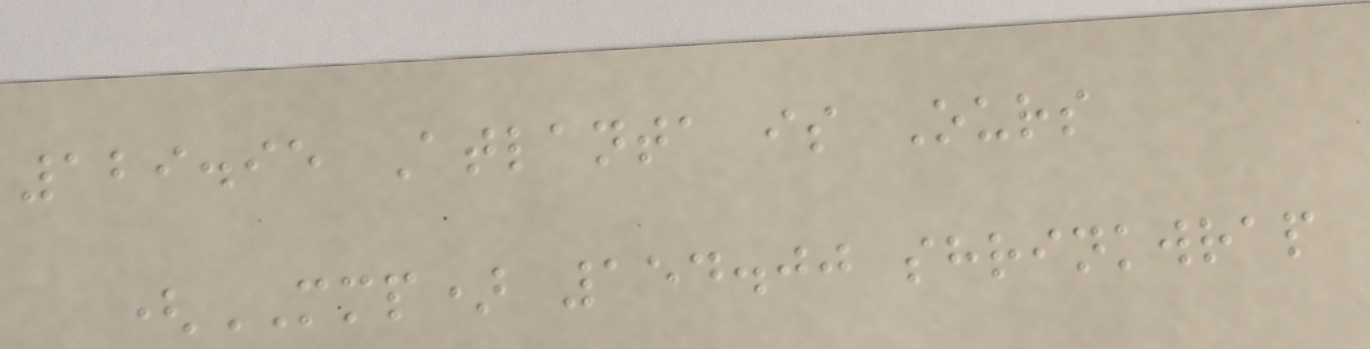129.95 Atlanta is Ours
(MMP) 154.00 shrinkwrap
